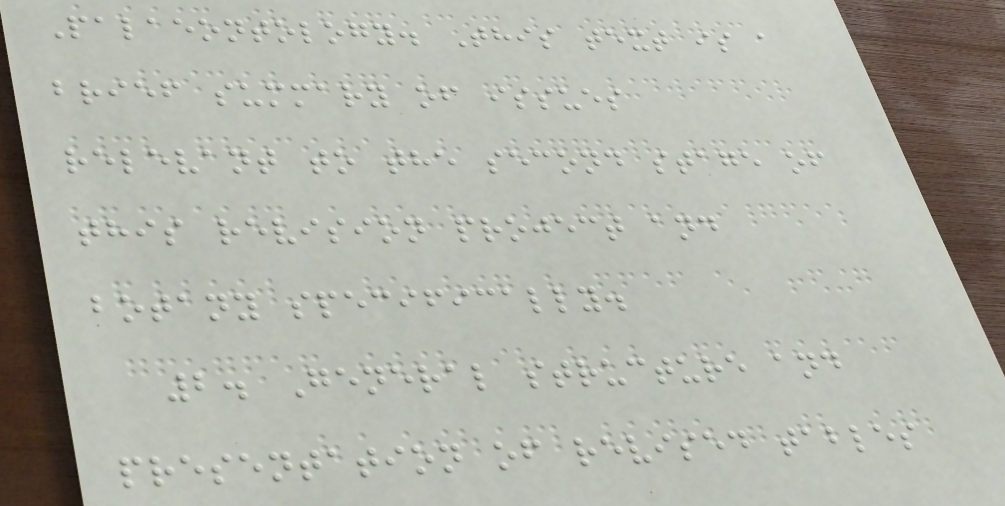Palaeontology. This text is a
brief summary of issues
relevant to the second stage of
this revision project and
botany specifically.
2. General structure and
presentation of revised tables
